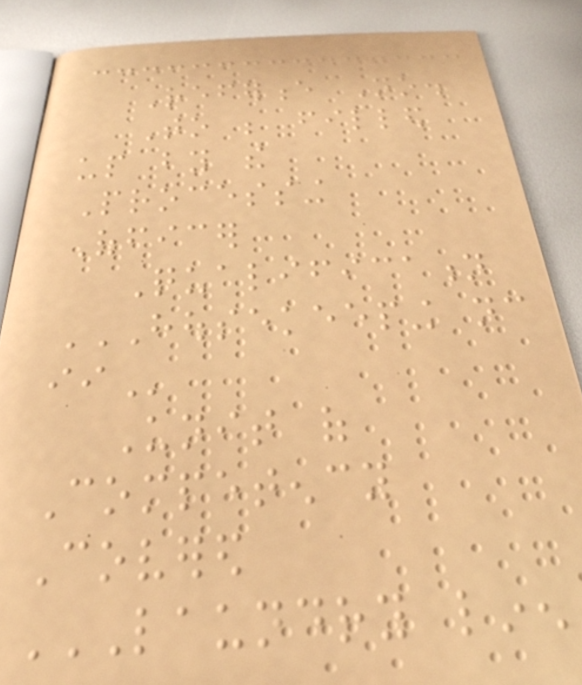Reference No.
To be filled
up by the
Processing
Officer
Qualification
HOUSEKEEPING NC
II
Unit of
Competency
Covered
LAUNDRY LINEN
